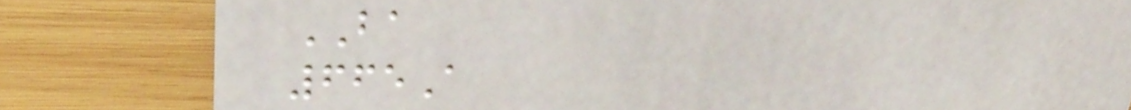BA
665A
